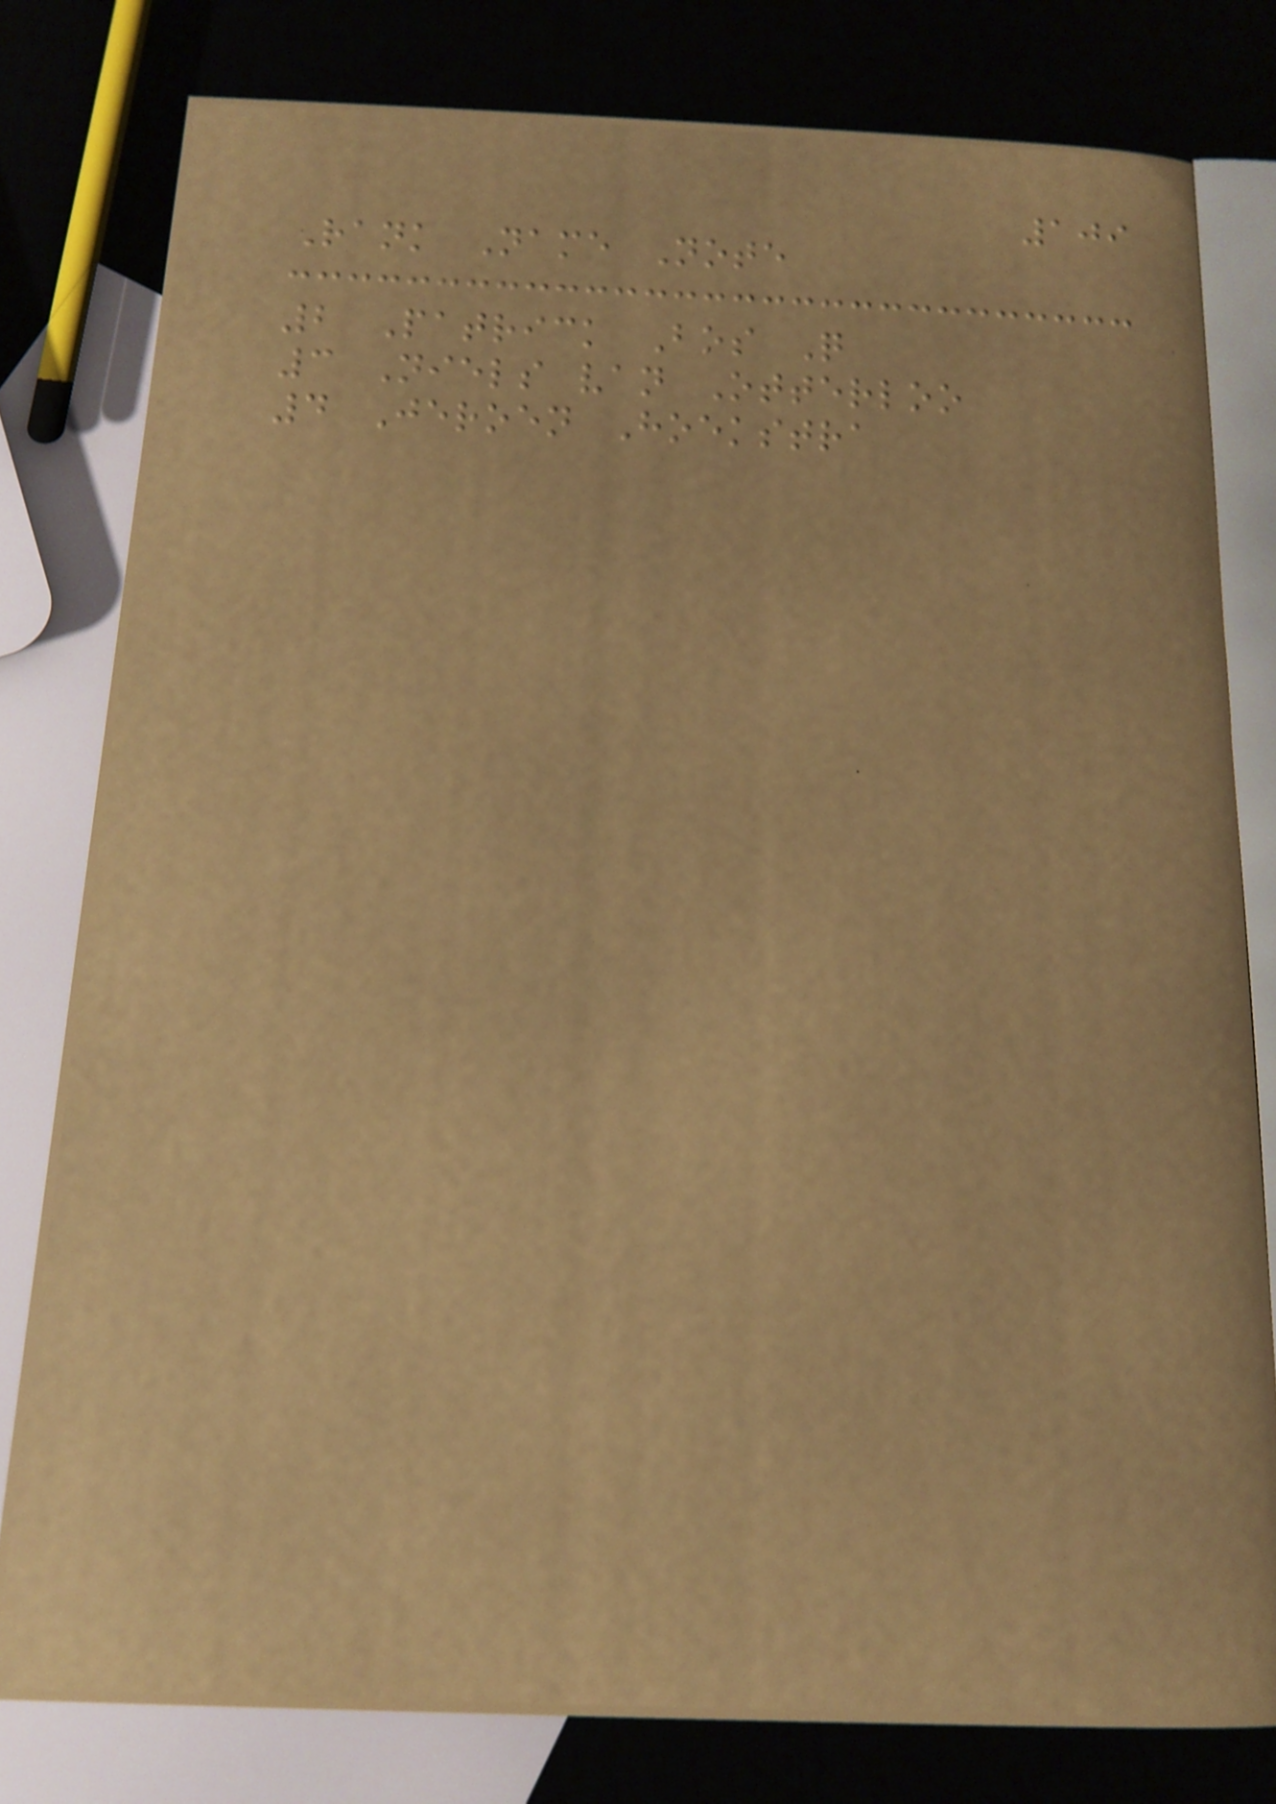109
Rank Name Note
2 Patrick Bos Q
3 Niels van Otterloo
4 Jeroen Hoekstra
